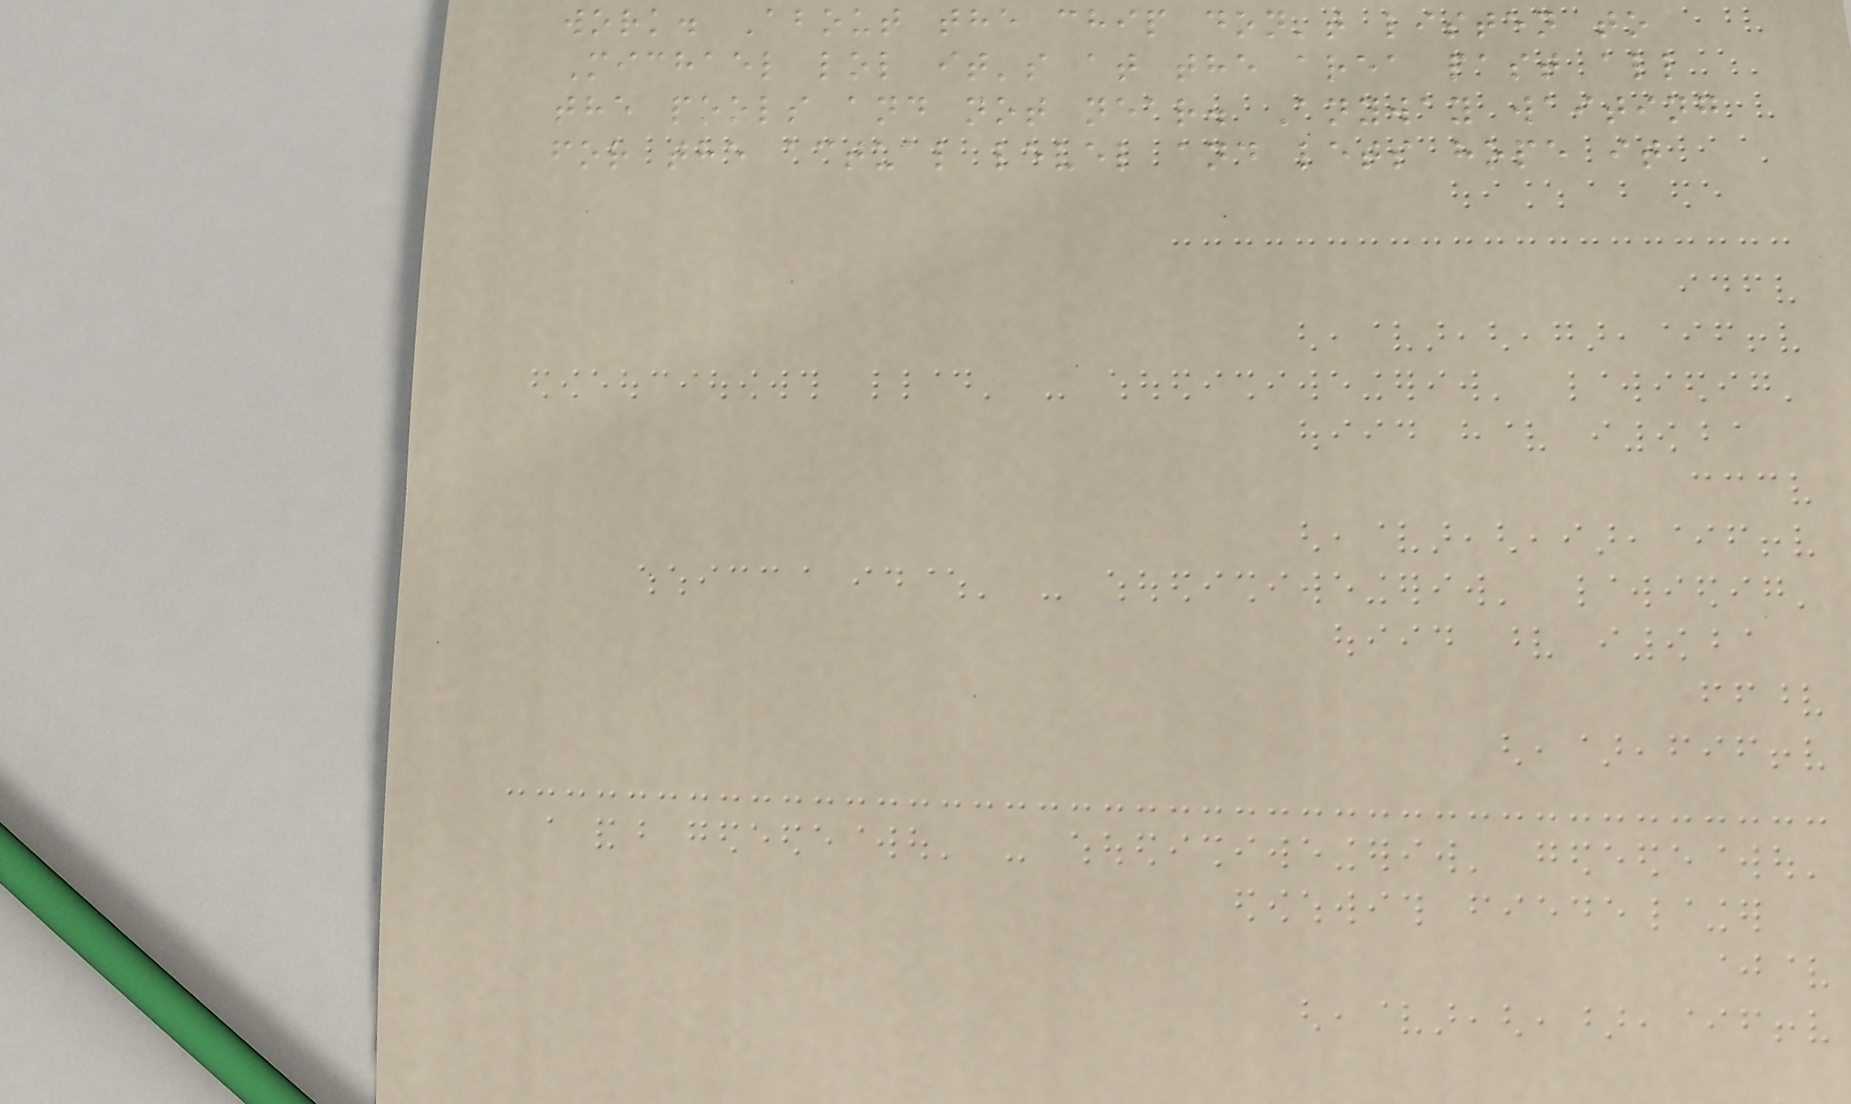work. About the chip don't listen to
Michael lol it's at the area past all
the pools and not near. Anyway waiting
for the actual level and lets hope it
